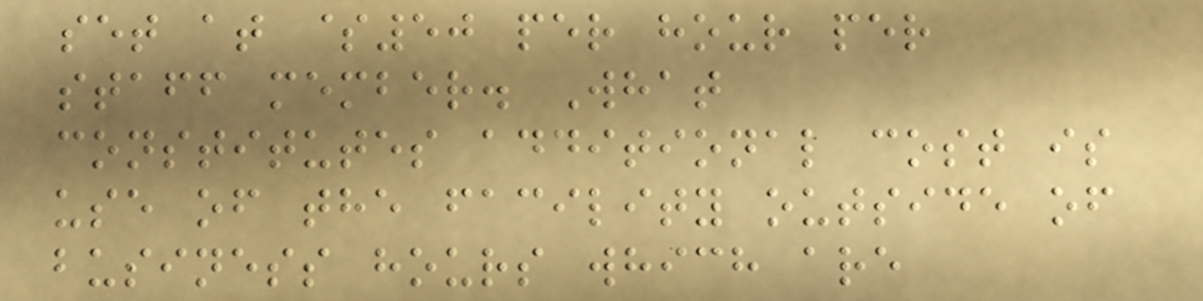set at $50 per hour per
staff member. What
constitutes additional cost is
use of the facility outside of
business hours which are
